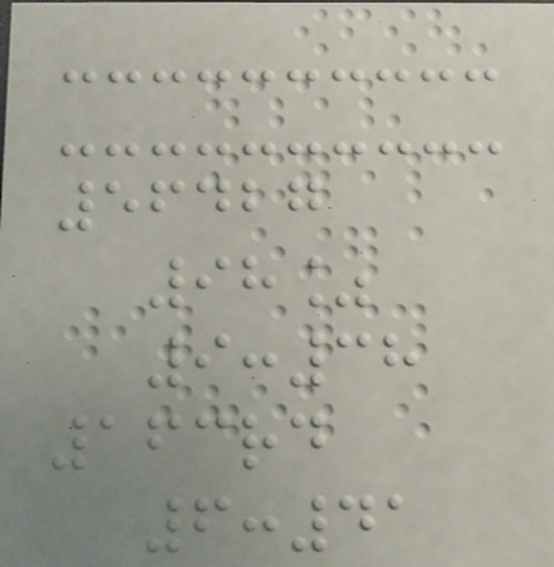56427
98%
9:38
163rd
6:41
